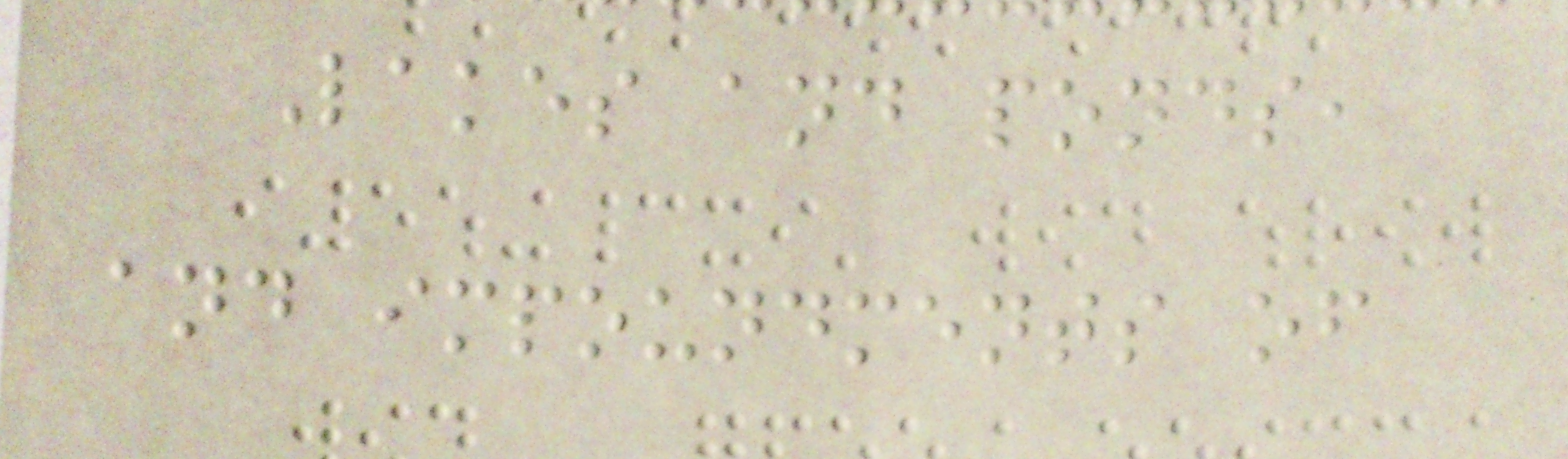Lakes and ponds,
and impoundments of
